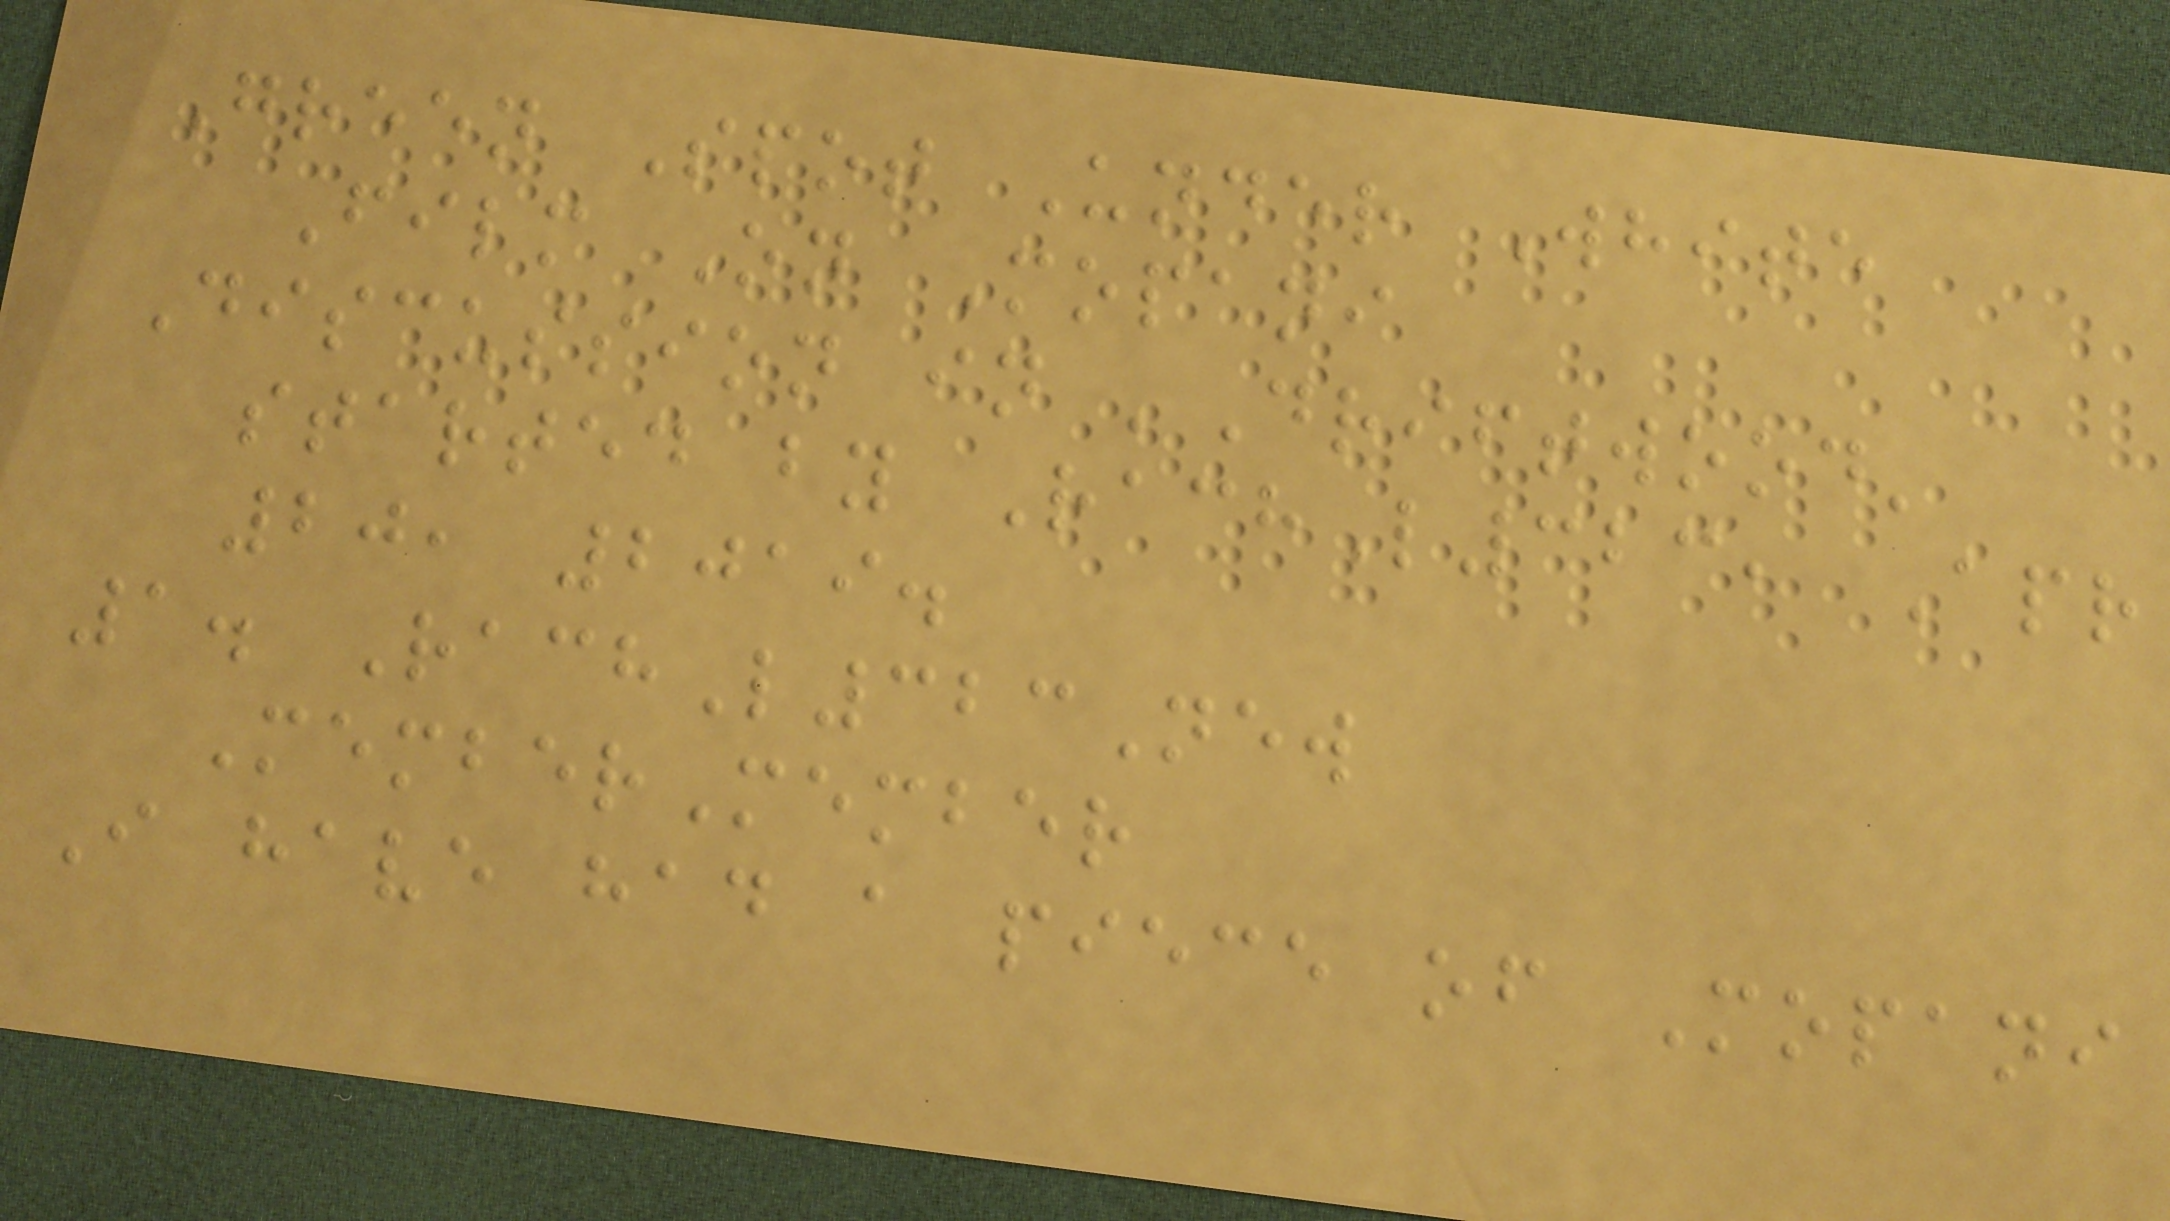Green Spot Under White
Film On Mopani
Discussion in 'Driftwood'
started by RachL323, Apr
20, 2019.
1. RachL323New
MemberMember
I have had a piece of Mopani
